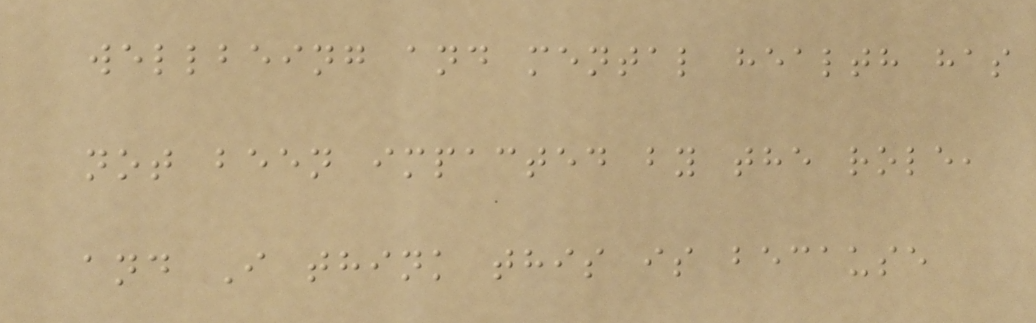wellbeing and mental health has
not been impacted by the role,
and I think this is because
